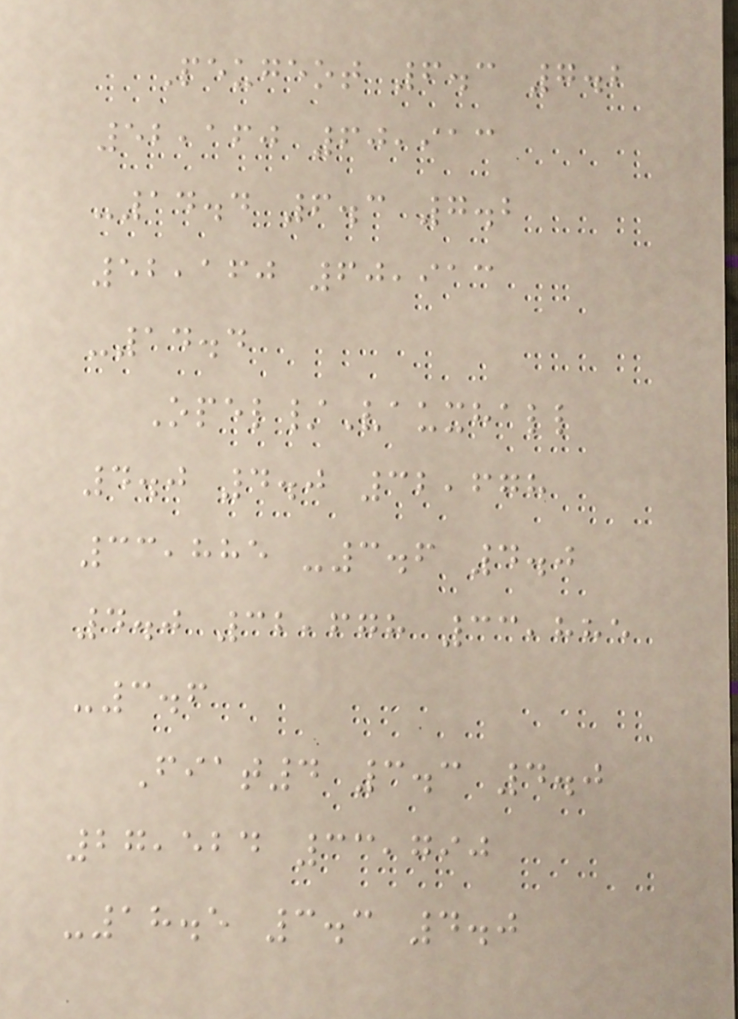Peugeot 6.3 7.2
52,160 60,913
-14.4 6.3 7.2
52,160 60,913
-14.4
Opel/Vauxhall
4.0 4.0 32,678
33,885 -3.6 4.0
4.0 32,678 33,885
-3.6
Fiat4 3.3 4.0
27,524 33,790
-18.5 3.3 4.0
